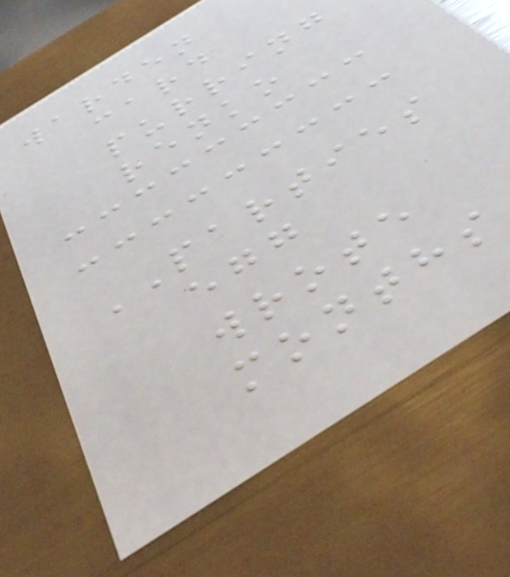warden
card
purring
renko
PARTIES
egg
wrote
months
